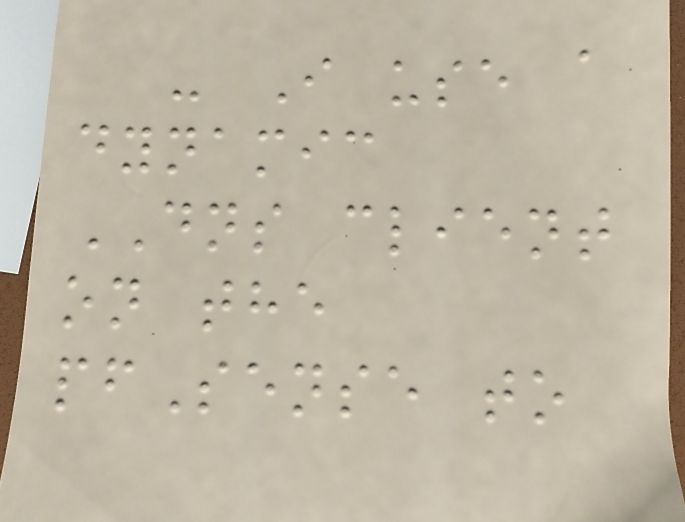- I use a
dynamic
DNS client
on the
pfSense to
